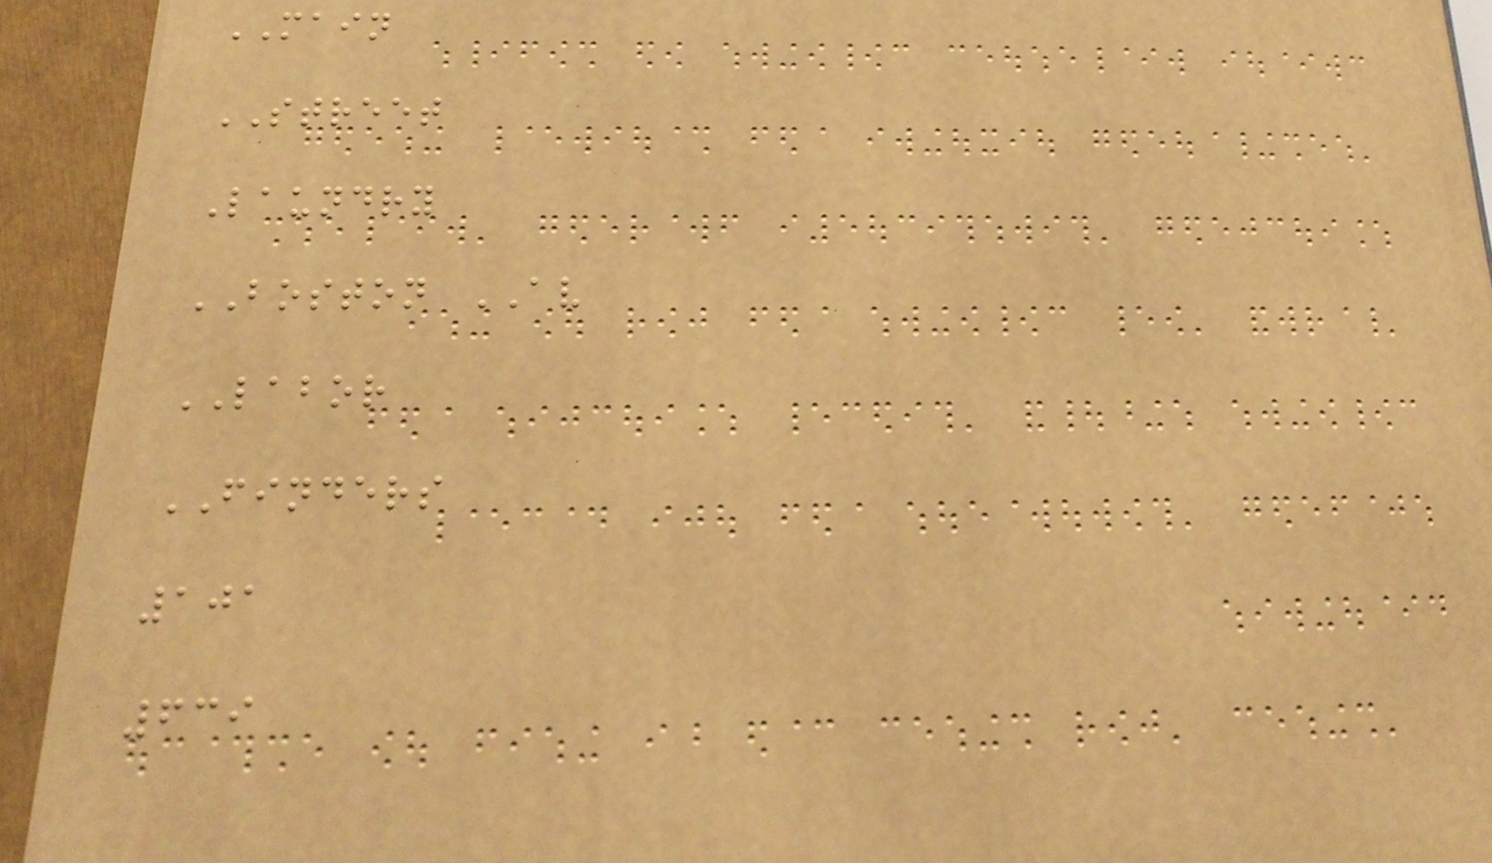MAIN
STREET
Laundry
BOSTON AV
LABOR
FINDERS
101
639
